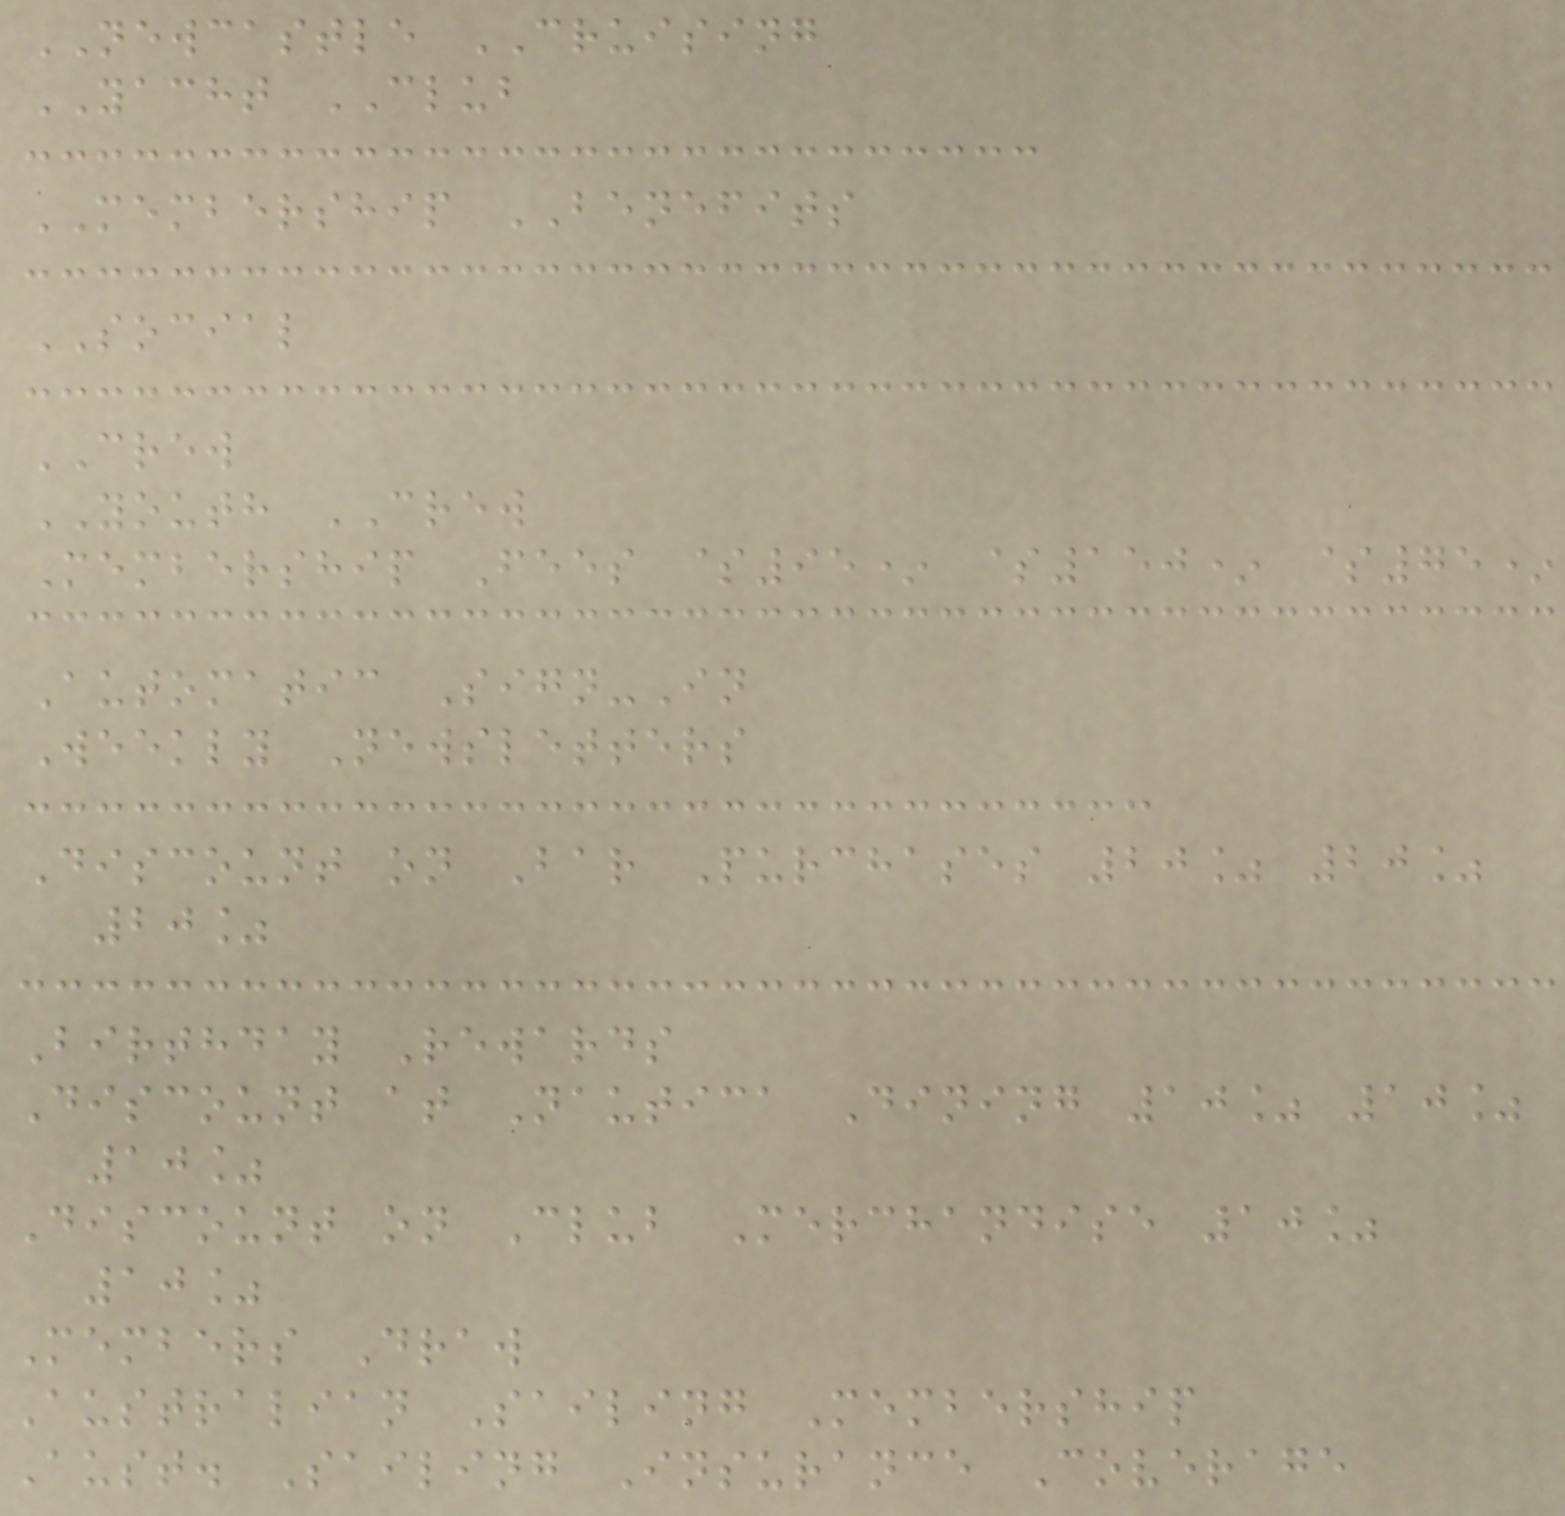NEWCASTLE CRUISING
YACHT CLUB
MEMBERSHIP BENEFITS
SOCIAL
CREW
YOUTH CREW
Membership Fees $95* $150* $75*
Automatic Sign-In
Weekly Newsletters
Discount on Bar Purchases 20% 20%
20%
Birthday Rewards
Discount at Nautica Dining 10% 10%
10%
Discount on Club Merchandise 10%
10%
Members Draw
Australian Sailing Membership
Aust. Sailing Insurance Coverage
